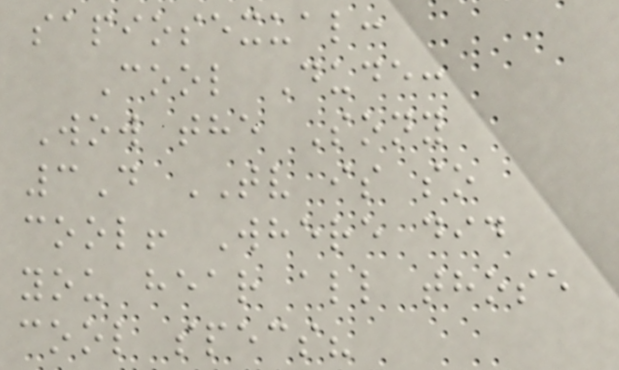sapiosexual:
Cool Dude:
Wow the Sony
3D TV is so
cool! Where did
you hear all those
cool specs?
